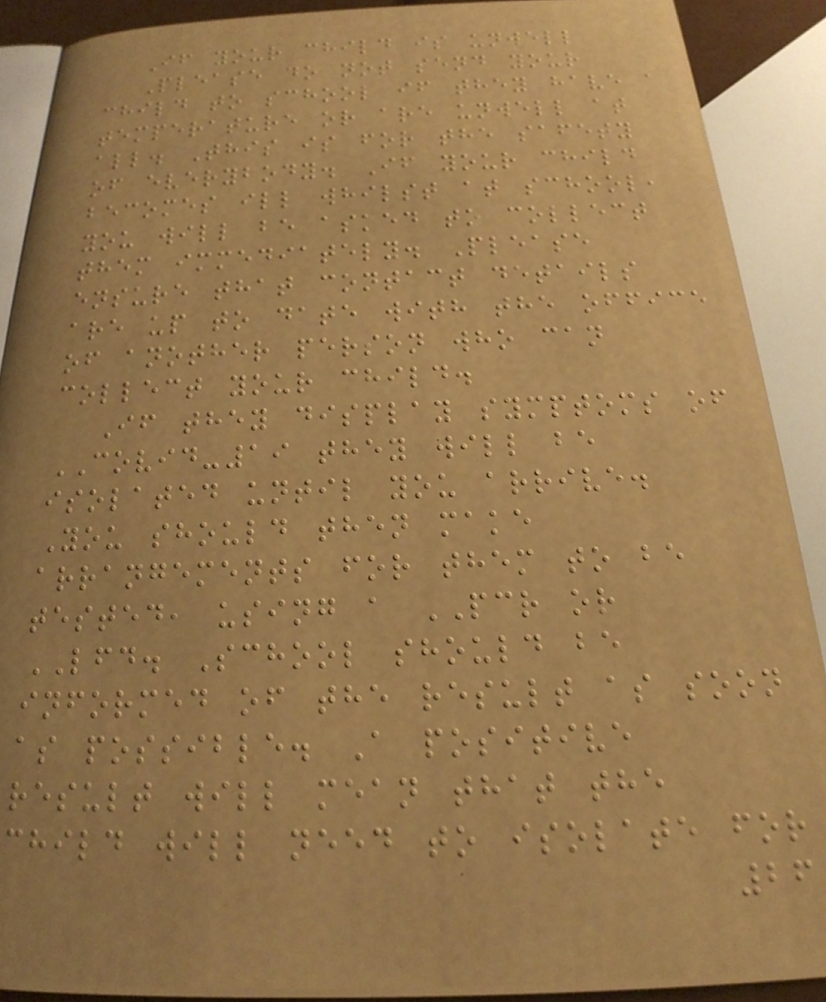If your child is unwell
Please do not send your
child to school if they have a
temperature or are unwell at
all. This is for the safety
of everybody. If your child
becomes ill whilst at school,
you will be asked to collect
them immediately. Please
ensure that contact details
are up to date with the office
of another person who can
collect your child.
If they display symptoms of
COVID-19 they will be
isolated until you arrive.
You should then make
arrangements for them to be
tested, using a PCR or
LFD. School should be
informed of the result as soon
as possible. A positive
result will mean that the
child will need to isolate for
26
